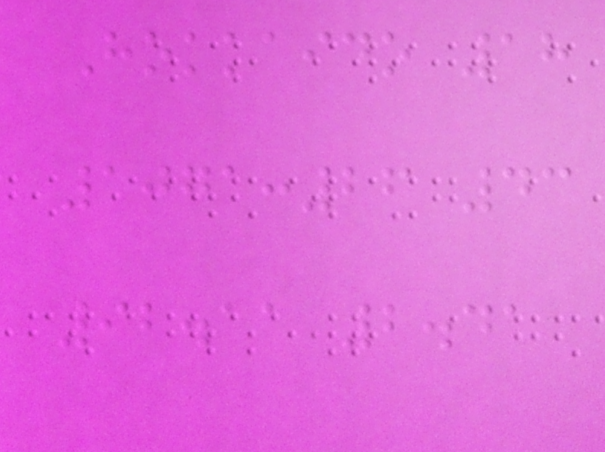Hokkaido 18
1071:26 43
92.11 2.41
